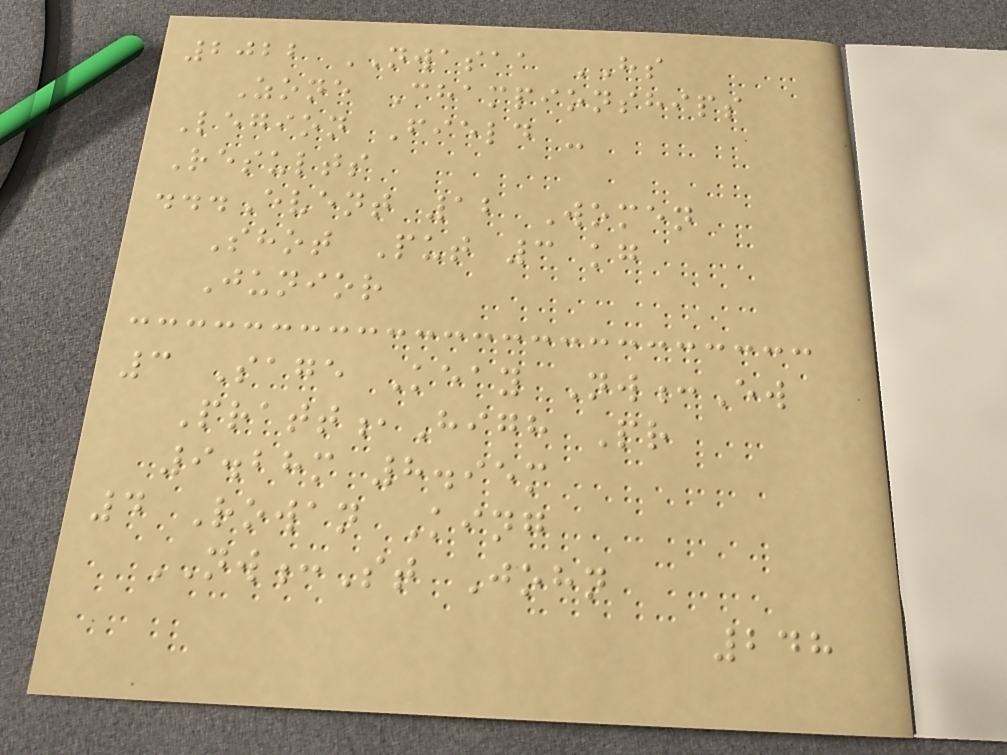2022 NWASAA HS
Zone Championships
Legion Field -
Results
...Event 12 Women
Shot Put 3 kg
Junior
3 Sage Keay Nw:Ew
Pratt,High Pr
9.28m 8.95m
4 Rowan King
NW:St John
248
